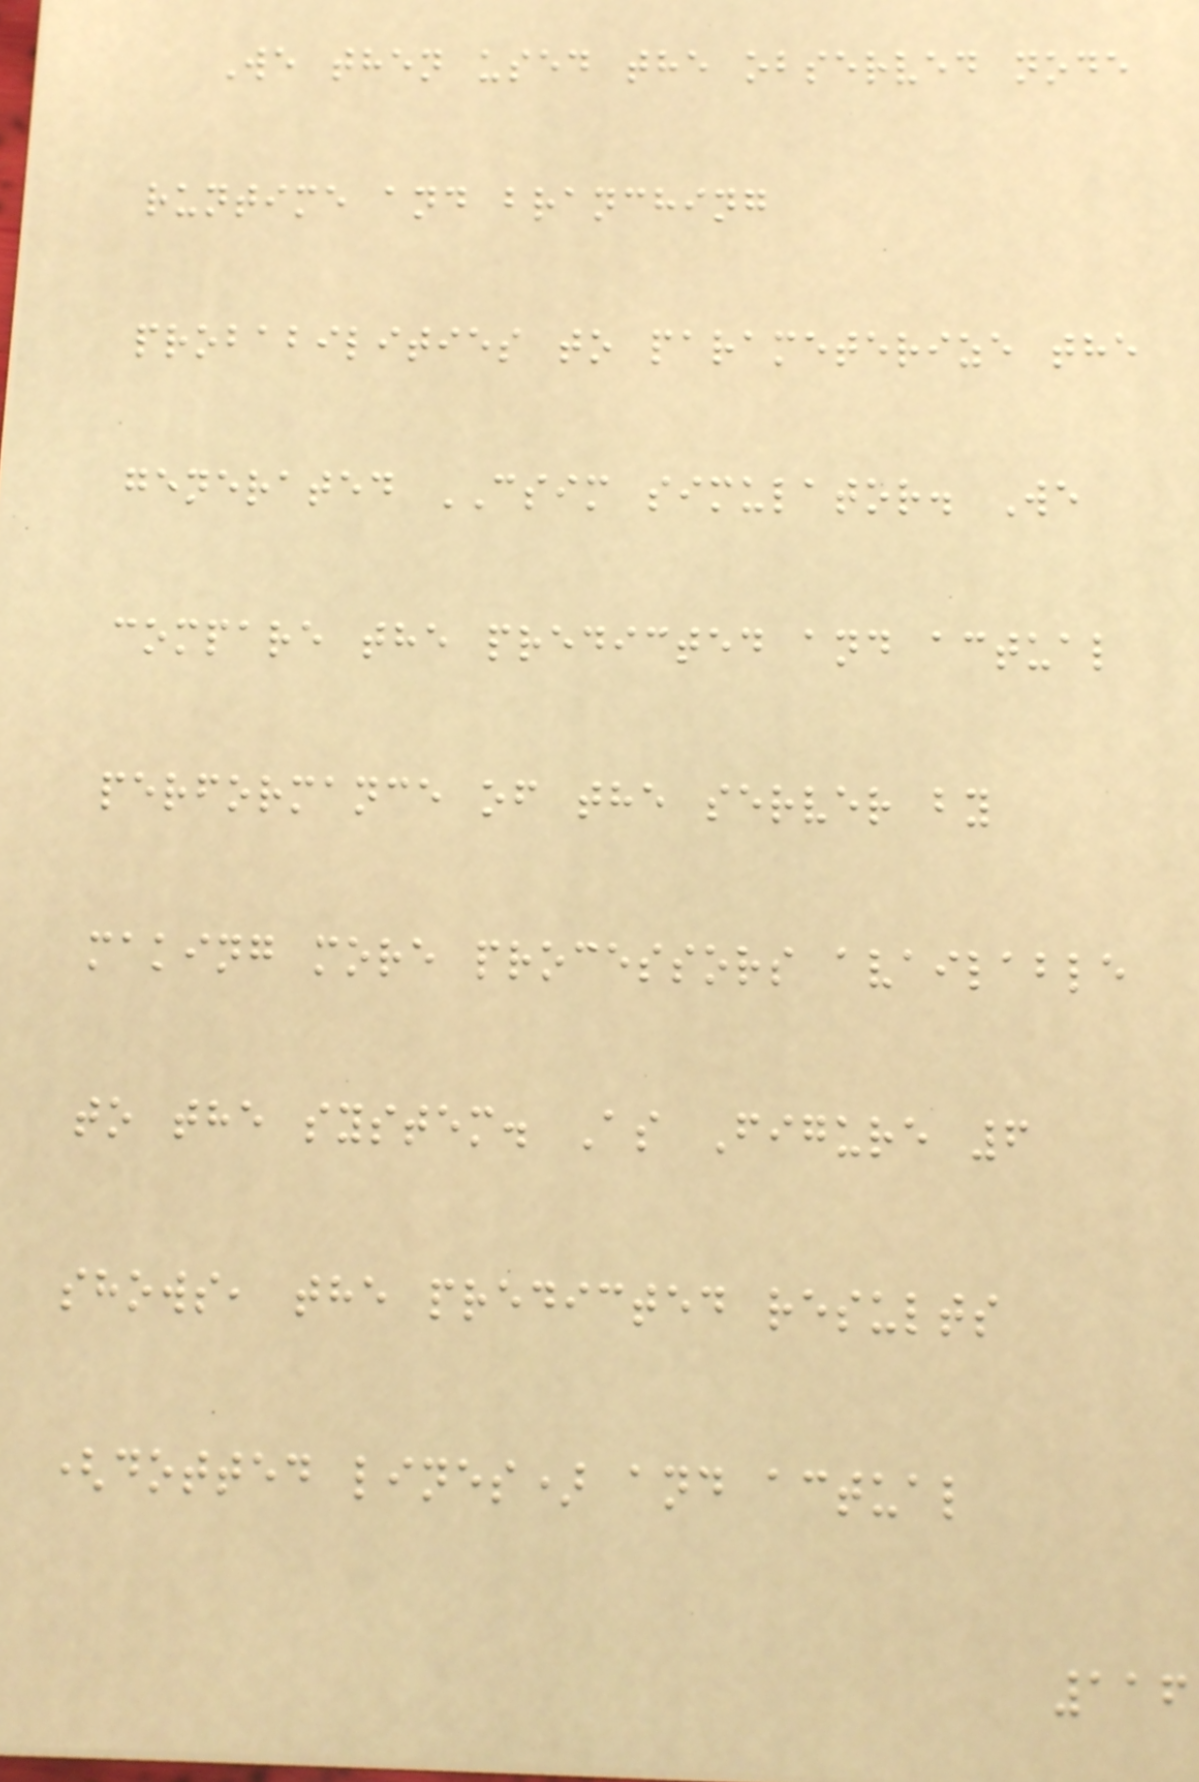We then used the observed node
runtime and branching
probabilities to parameterize the
generated CSIM simulator. We
compare the predicted and actual
performance of the server by
making more processors available
to the system. As Figure 6
shows, the predicted results
(dotted lines) and actual
116
